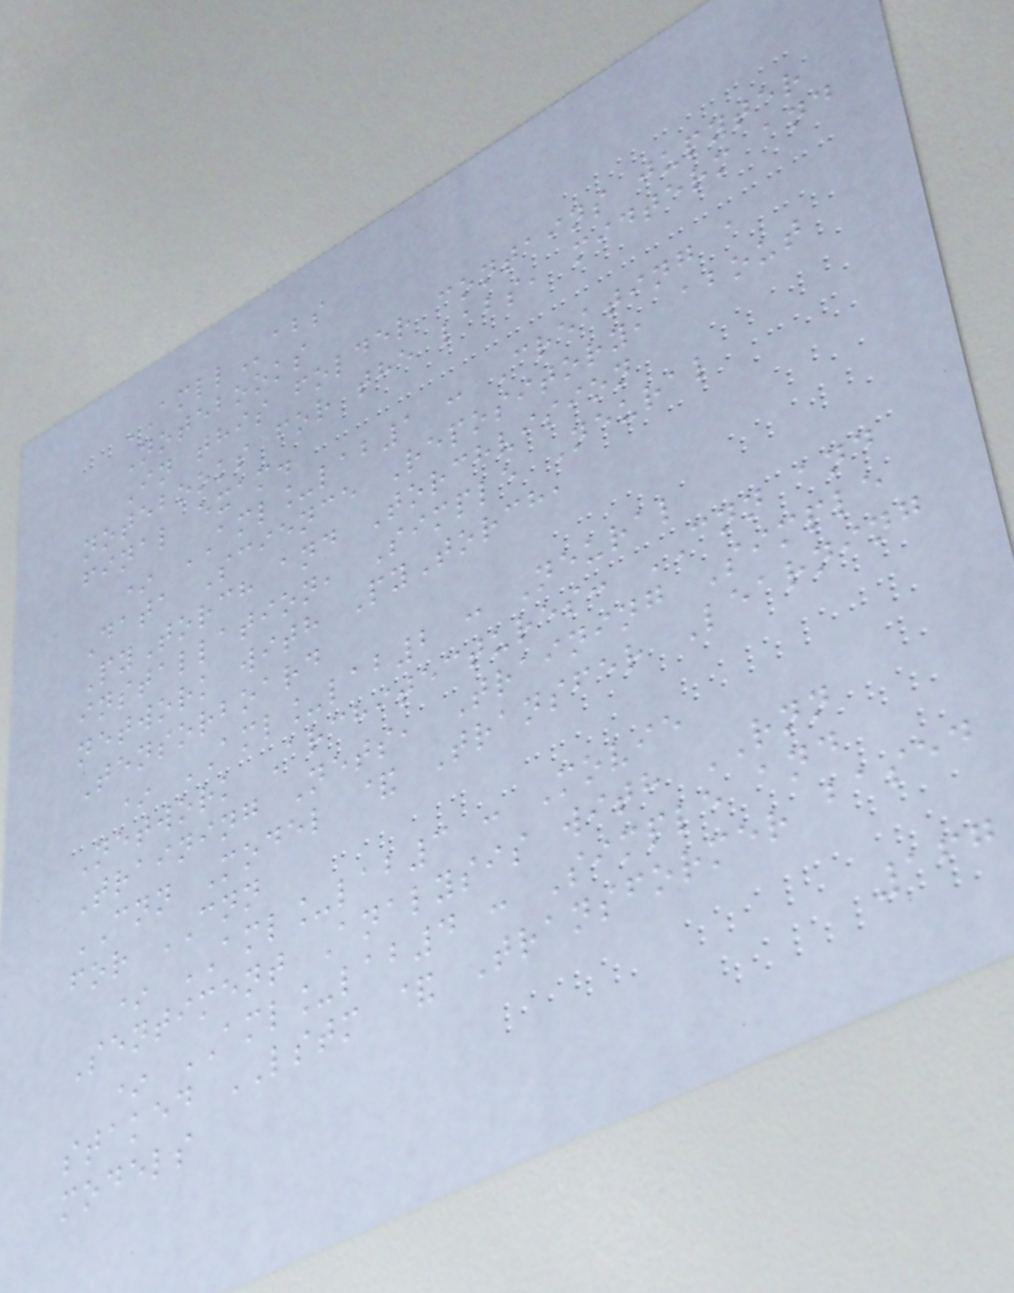AMLLabs
Notebooks
In this folder contains jupyter
notebooks for the labs, midterm and
final exam.
* AML_lab1 : Creating a
Data Science Repository, about
PyTorch and Torchvision
installation, Simple Neural
network with PyTorch,
Tensorboard
* AML_lab2 : Neural
Network Architectures: CNN and
Training Nets, Training Simple
CNN Model & Transfer Learning
for CNN
* AML_lab3 : Movie
Sentiment Analysis with RNN
* AML_lab4 : Simple and
staked LSTM & Transformer based
models
167
